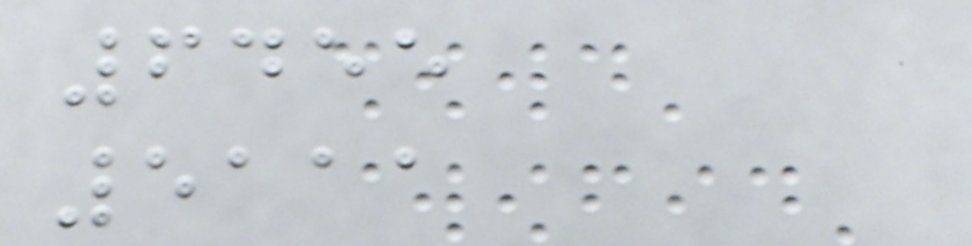6455
5111
